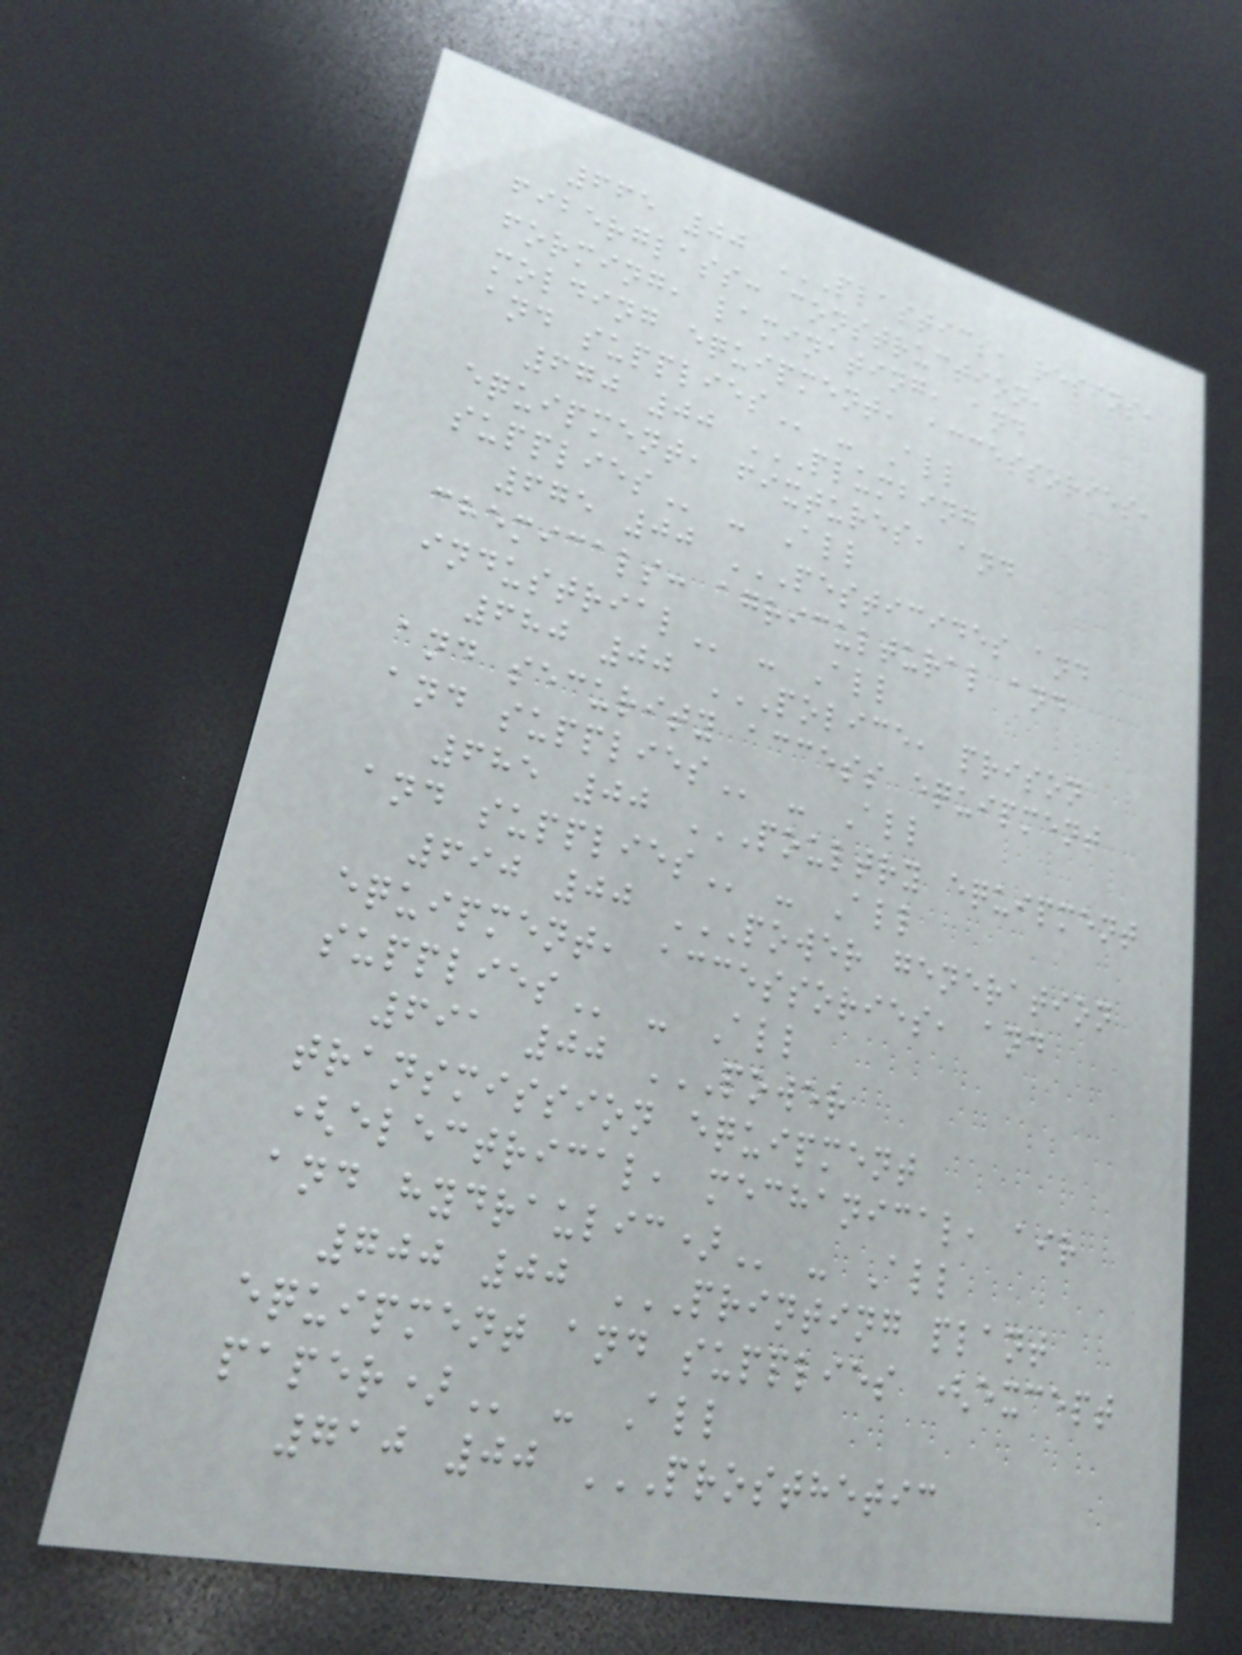665 00 PLASTICS, RESINS,
FIBERGLASS: CONSTRUCTION,
FORMING, LAMINATING, AND
MOLDING EQUIPMENT, ACCESSORIES,
AND SUPPLIES - All
670 00 PLUMBING
EQUIPMENT, FIXTURES, AND
SUPPLIES - All
675 00 PESTICIDES AND
CHEMICALS: AGRICULTURAL AND
INDUSTRIAL - All
680 00 POLICE, PRISON
AND SECURITY ACCESS EQUIPMENT
AND SUPPLIES - All
685 00 POULTRY EQUIPMENT
AND SUPPLIES - All
690 00 POWER GENERATION
EQUIPMENT, ACCESSORIES, AND
SUPPLIES - All
691 00 POWER
TRANSMISSION EQUIPMENT
(ELECTRICAL, MECHANICAL, AIR
AND HYDRAULIC) - All
700 00 PRINTING PLANT
EQUIPMENT AND SUPPLIES (EXCEPT
PAPER) - All
710 00 PROSTHETIC
